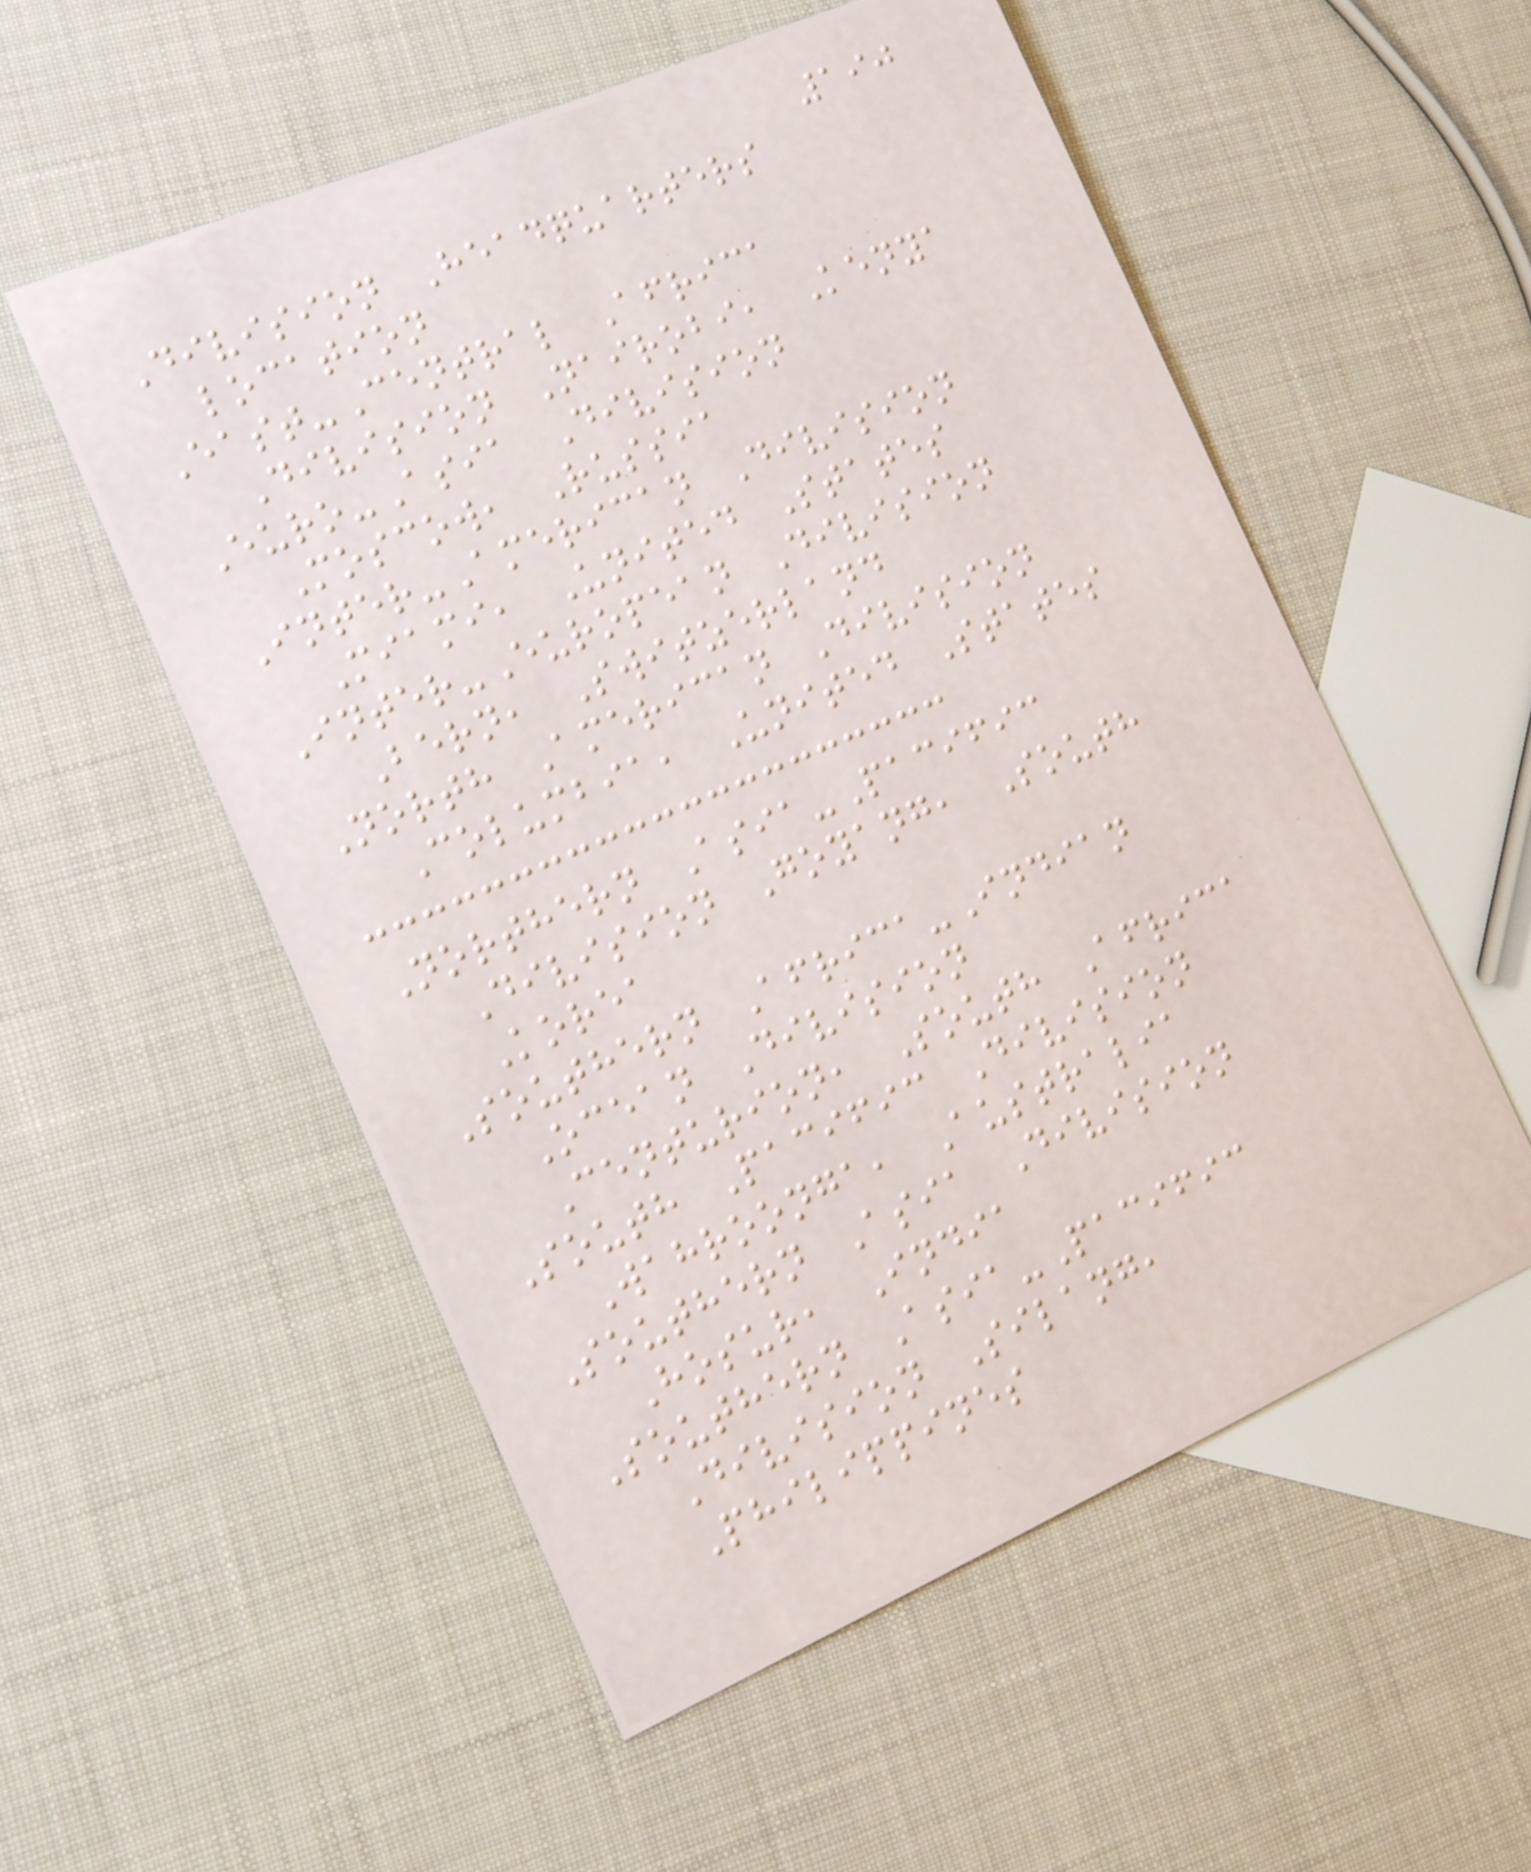190
Division Headquarters
location
East-Central Africa
Division Nairobi, Kenya
Euro-Asia Division
Moscow, Russia
Inter-American Division
Miami, United States
Inter-European Division
Bern, Switzerland
North American Division
Columbia, United States
Northern Asia-Pacific
Division Goyang, South
Korea
Southern Africa-Indian
Ocean Division
Centurion, South Africa
South Pacific Division
Wahroonga, Australia
Southern Asia Division
Hosur, India
Southern Asia-Pacific
Division Silang,
Philippines
